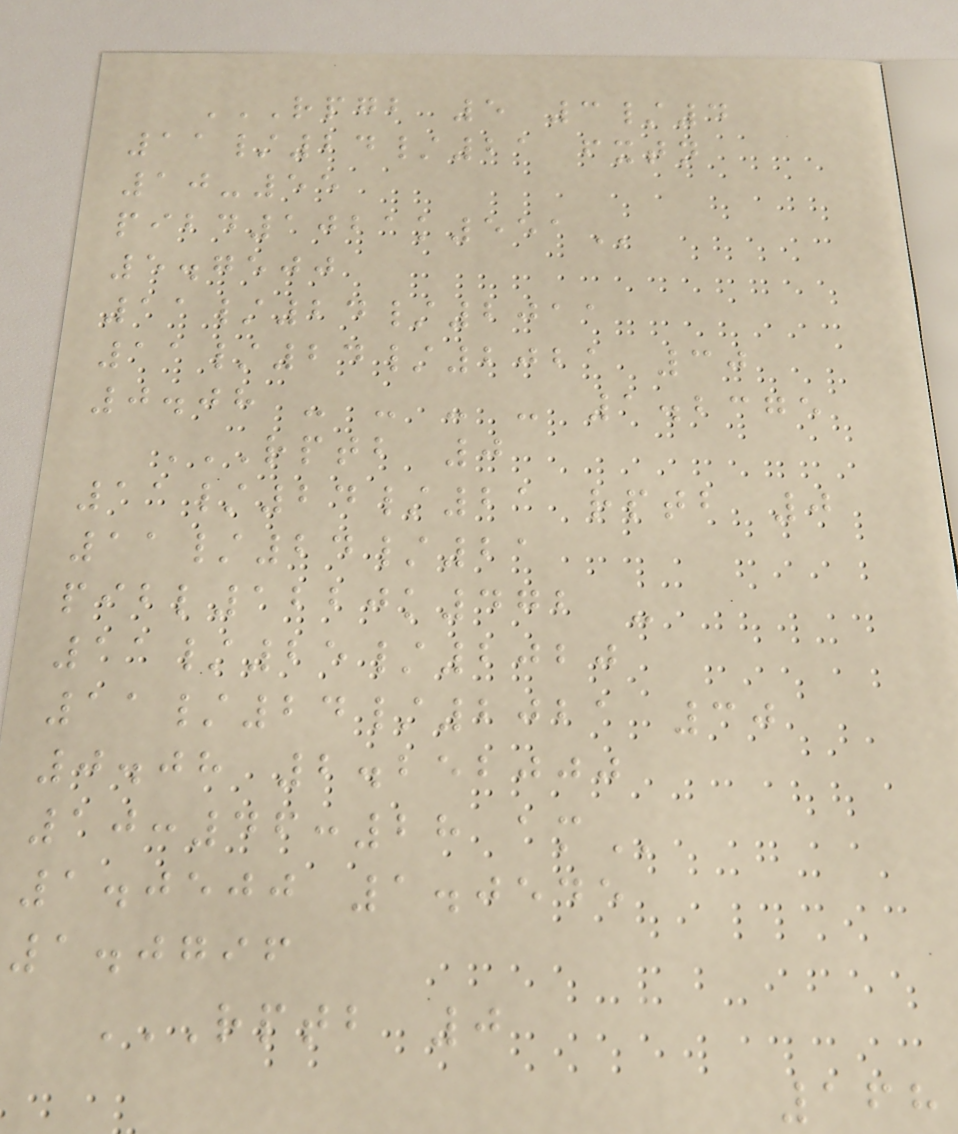RPGB 5 3/4
11/24/21 FXTN
10-55
PIBD1021K551
5.7500
11/24/2011
11/24/2021 30
0.08 - - - - 1.2375
RPTB 0
11/24/21 RPTB 0
11/24/21
PIBL1220K472 -
11/25/2020
11/24/2021 30
0.08 2.252000
10:46:28 AM
1.0500 1.0545
1.0796
RPTB 0
168
